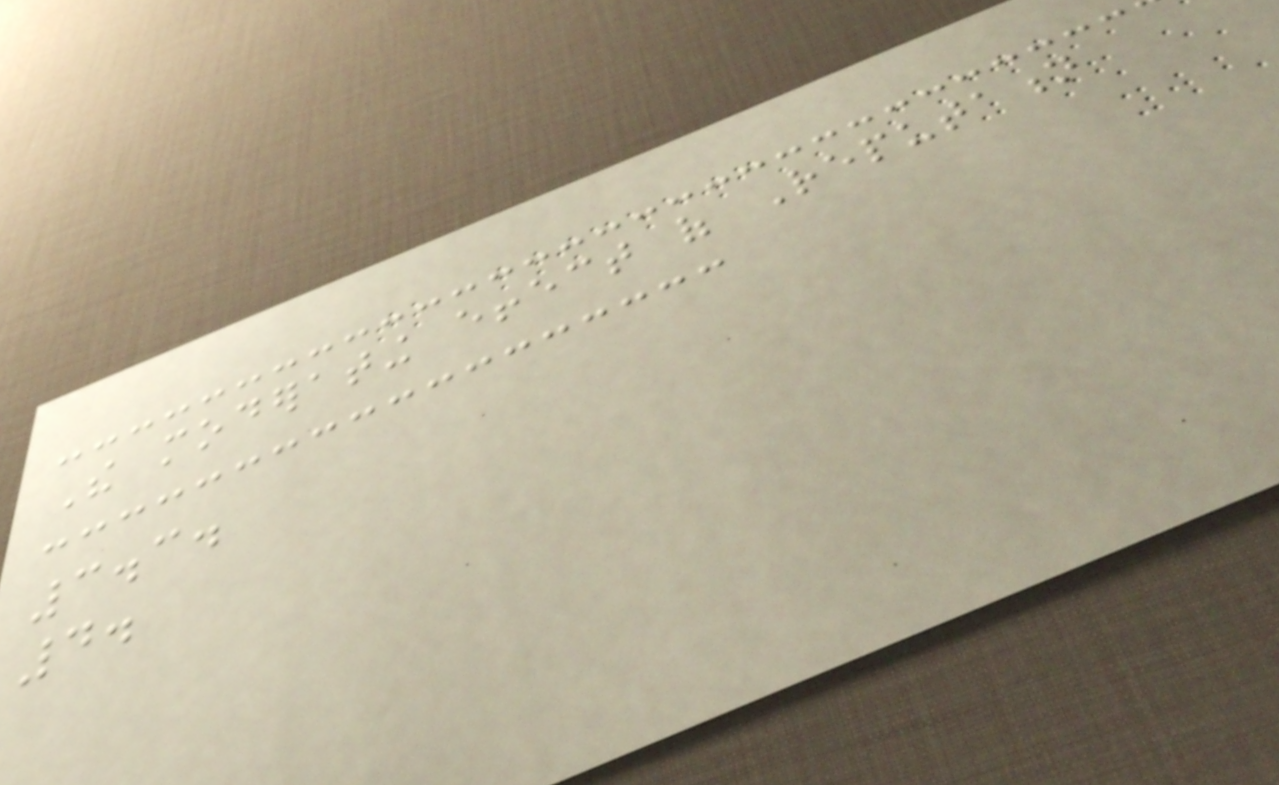The moderating effect of Reputation
3.3.
4.
